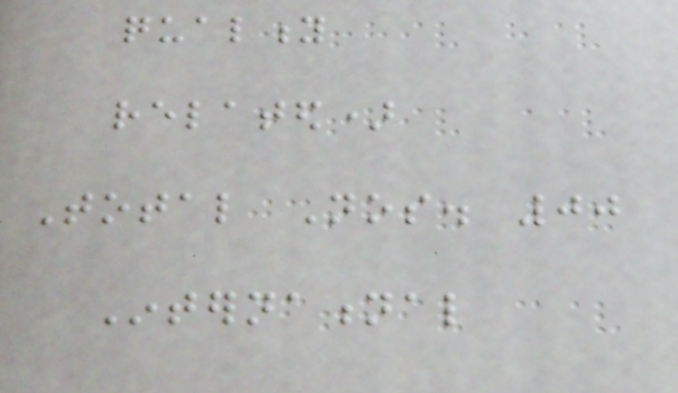quality
related)
Total Nos. 00
International
